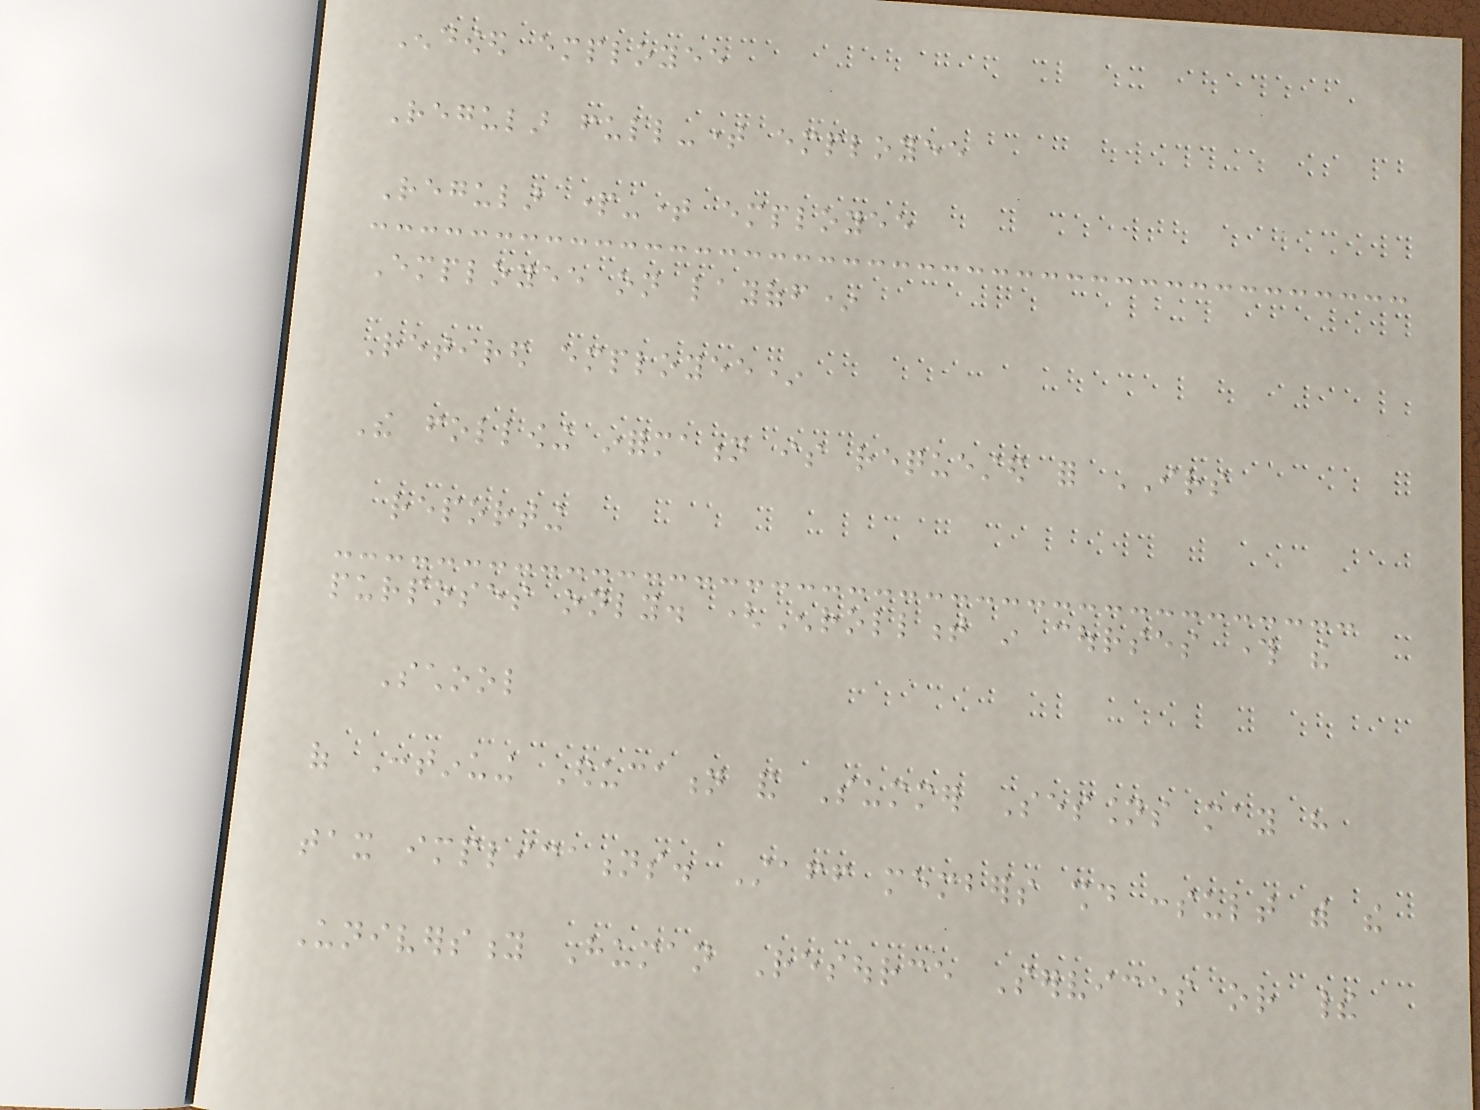Endowed employee
Regular full-time employee
Regular part-time employee
Employee on layoff*
Retired employee*
The following information is requested for IRS
reporting
purposes only. (Enrollment in courses through the
School
of Continuing Education and Summer Sessions may have
tax implications. Staff members should consult with the
University Human Resource Services or their
